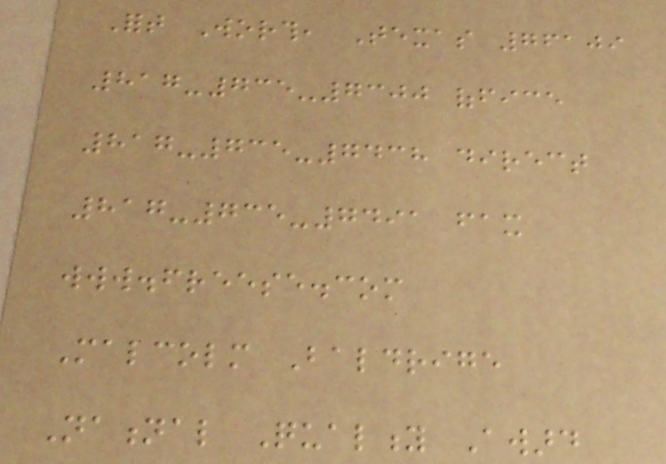Fort Worth, Texas 76109
817-735-7300 office
817-735-7438 direct
817-735-7491 fax
www.freese.com
Malcolm Baldrige
National Quality Award
